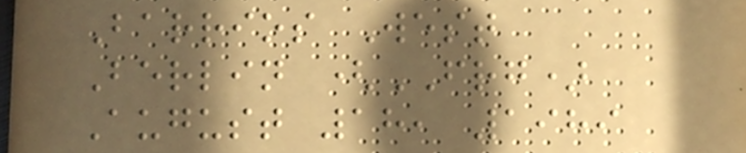Barrios West
Berlin (FRG)
August 18, 1989
